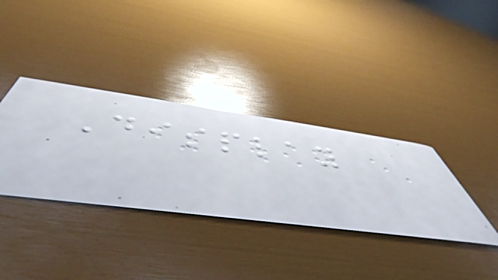Display
